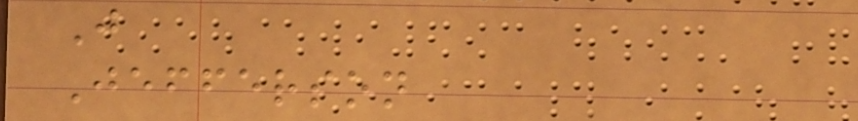J
Jefferson
